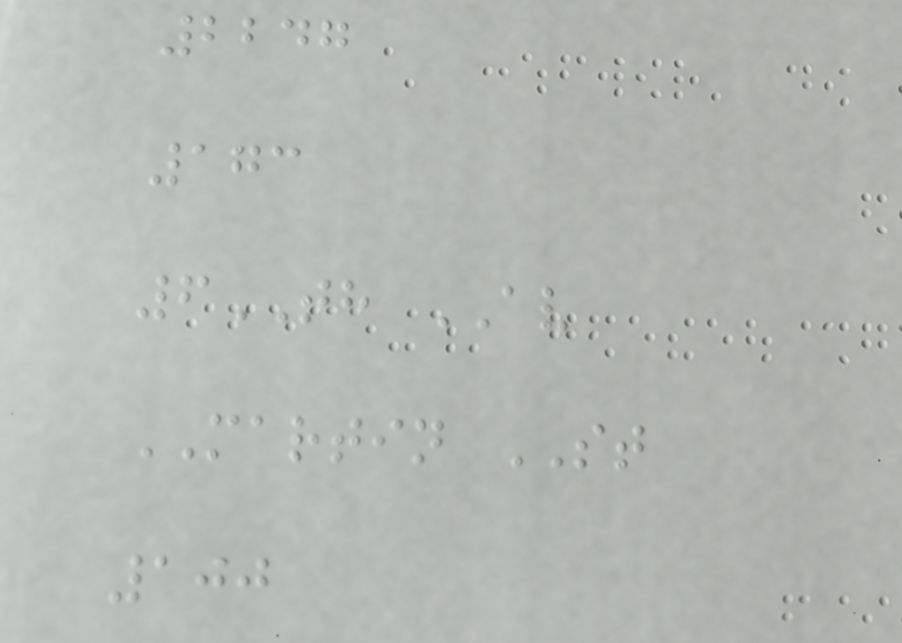2247
173
6TH AV
MARTIN ST
100
